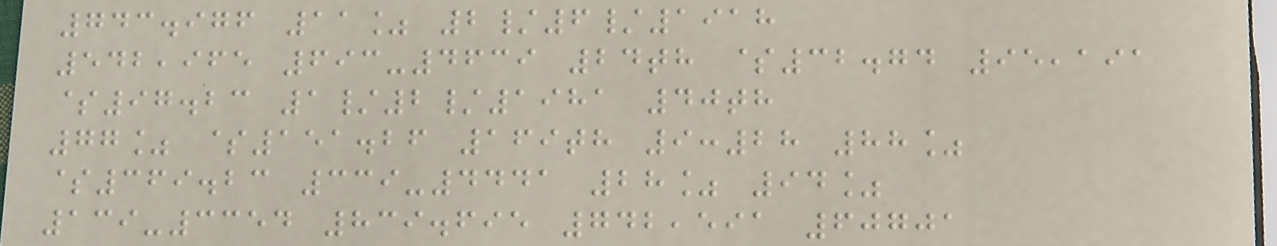743.976 11% 2/6/1918
542,965 693-4639 24th $32.74 95,191
$97.23 1/2/1981 40th
77% $151.26 169th 9:28 88%
$369.23 339-4441 28% 94%
139-3354 839.695 742,591 60701
